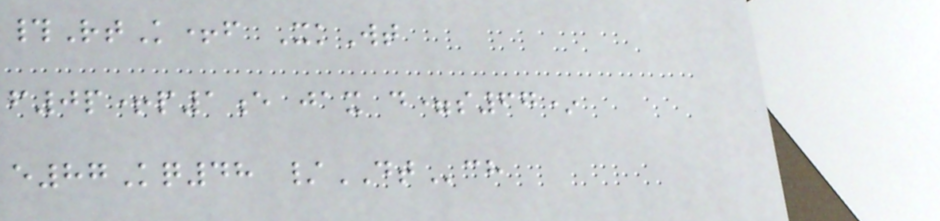#RtK+f XkWt
f0p+p1e jax d=s67*
e87Kq48 /DTch
